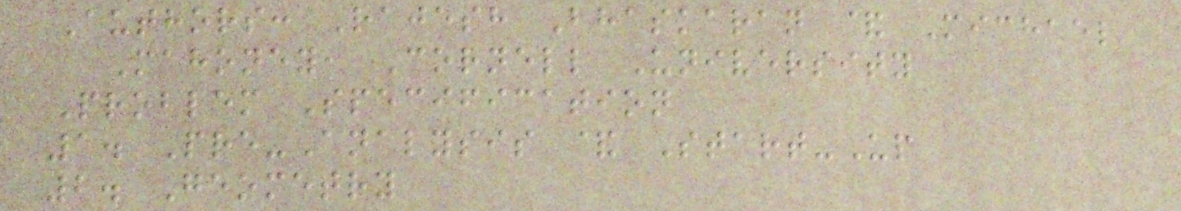Authors: Rajesh Bhaskaran & Michael
Mahoney, Cornell University
Problem Specification
1. Pre-Analysis & Start-Up
2. Geometry
